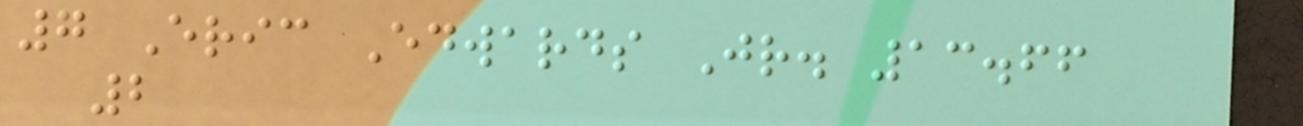7 Eric Edwards Jr. 13.66
2
